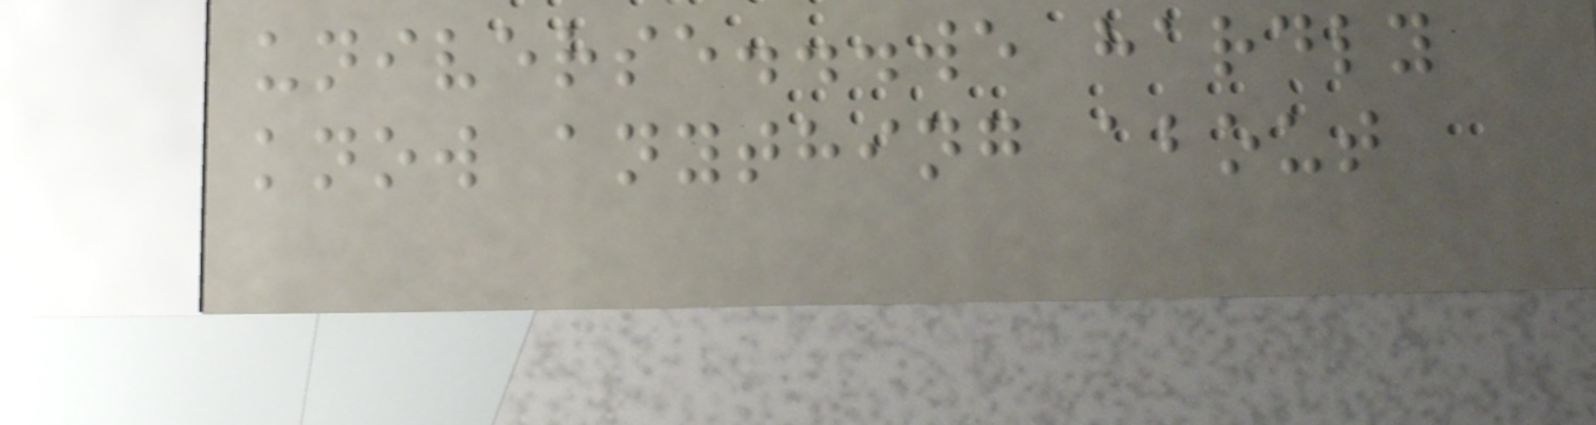universe...we hardly
know anything about
